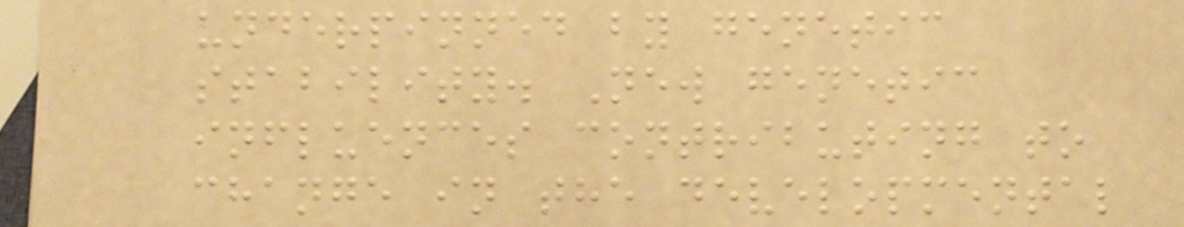underpinned by genetic
stability. New genetic
influences contributing to
change in the developmental
